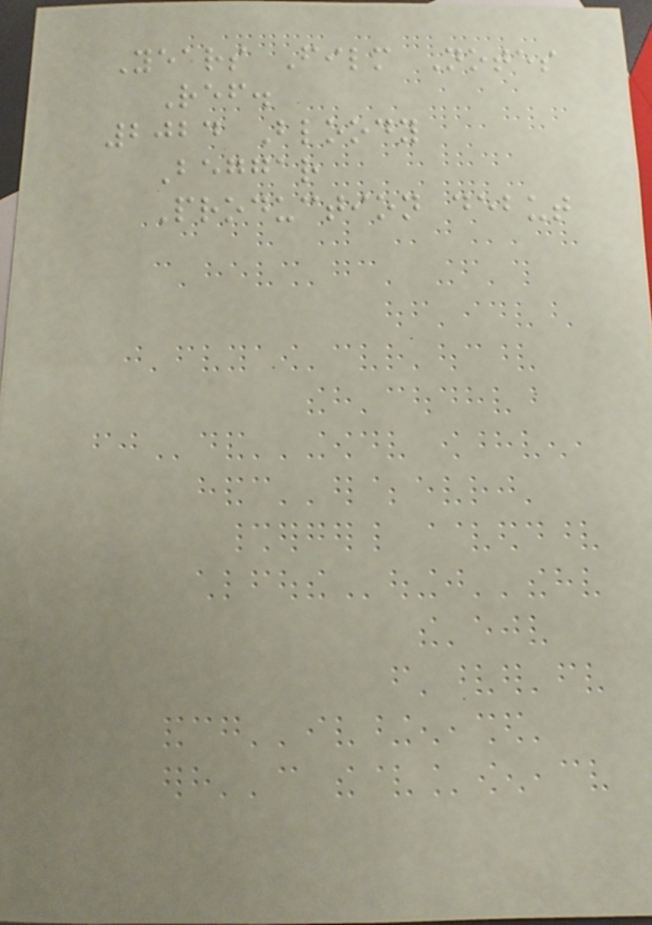Years Film Notes
Ref.
2024 Bloody
Beggar
Production debut
